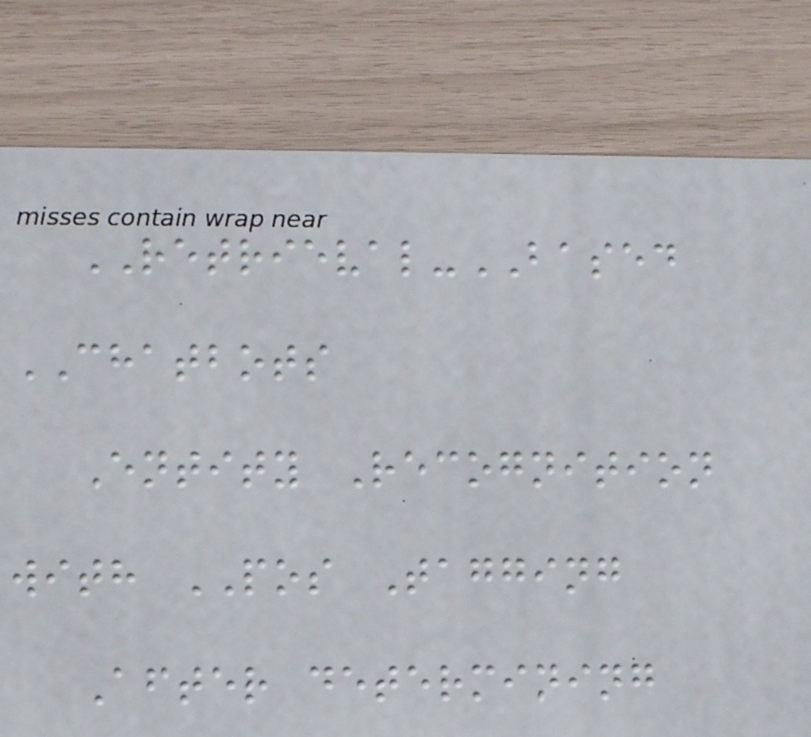RETRIEVAL-BASED
CHATBOTS
Entity Recognition
with POS Tagging
After determining
